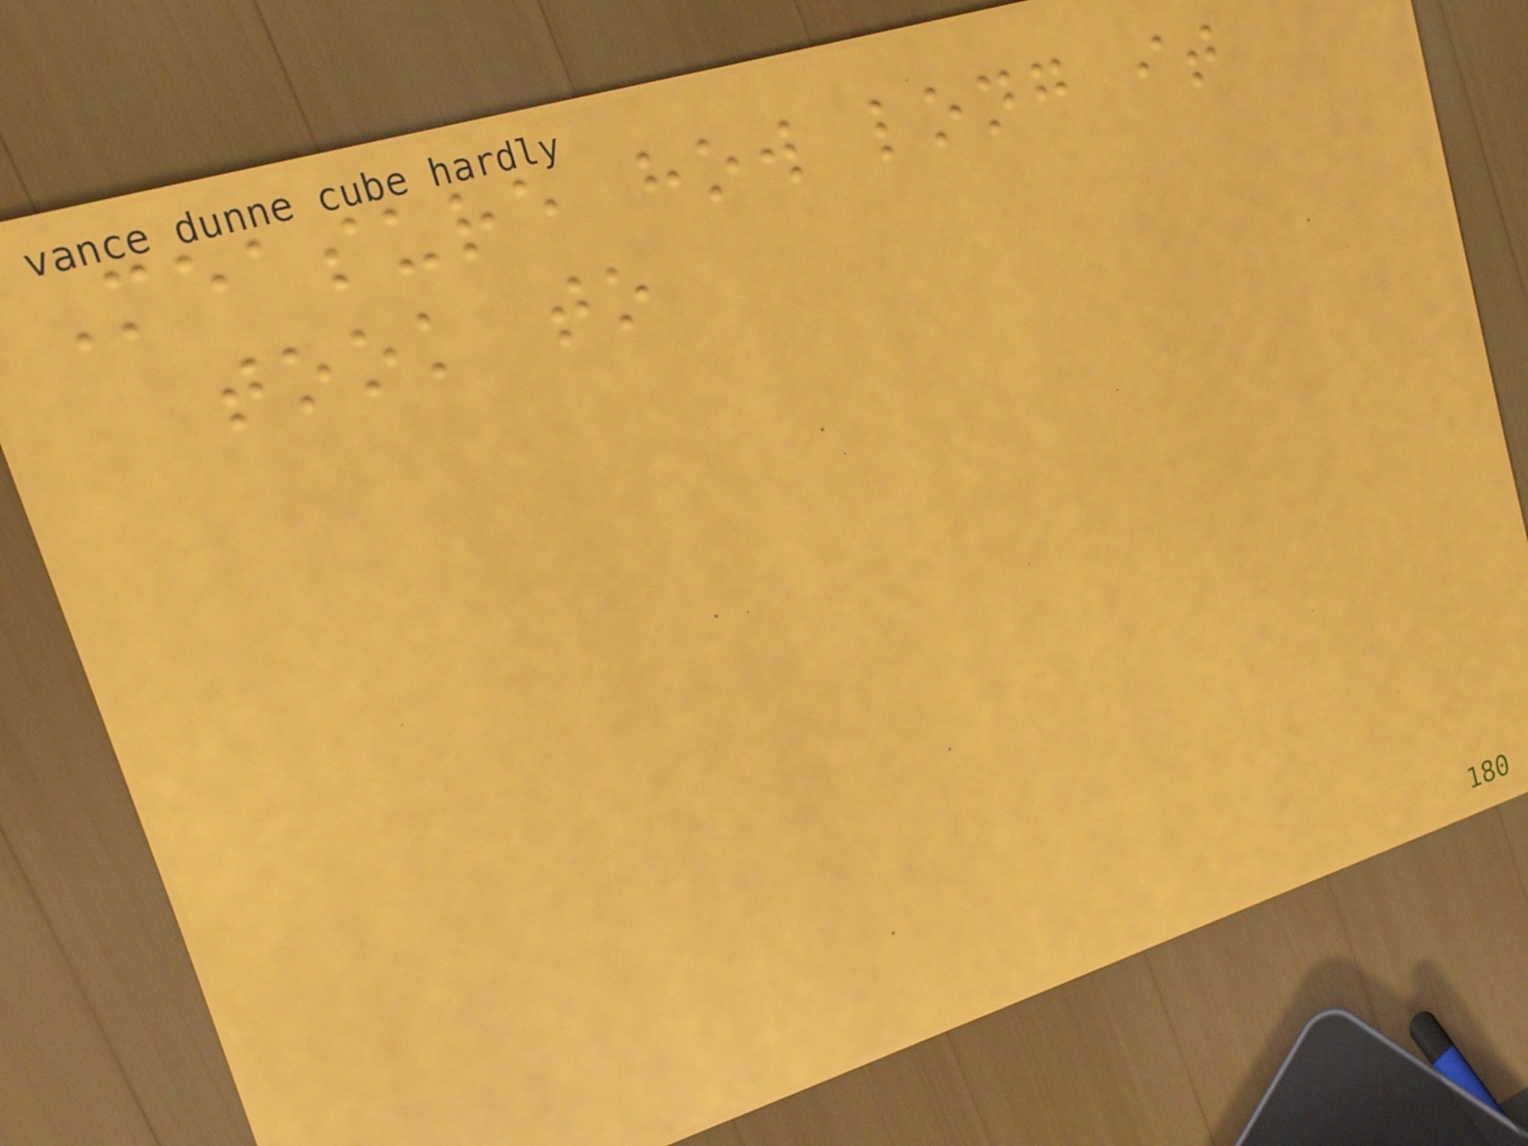Measure how long it
took to
